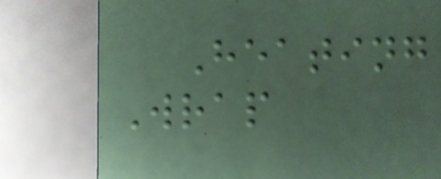Heating
Wrap
